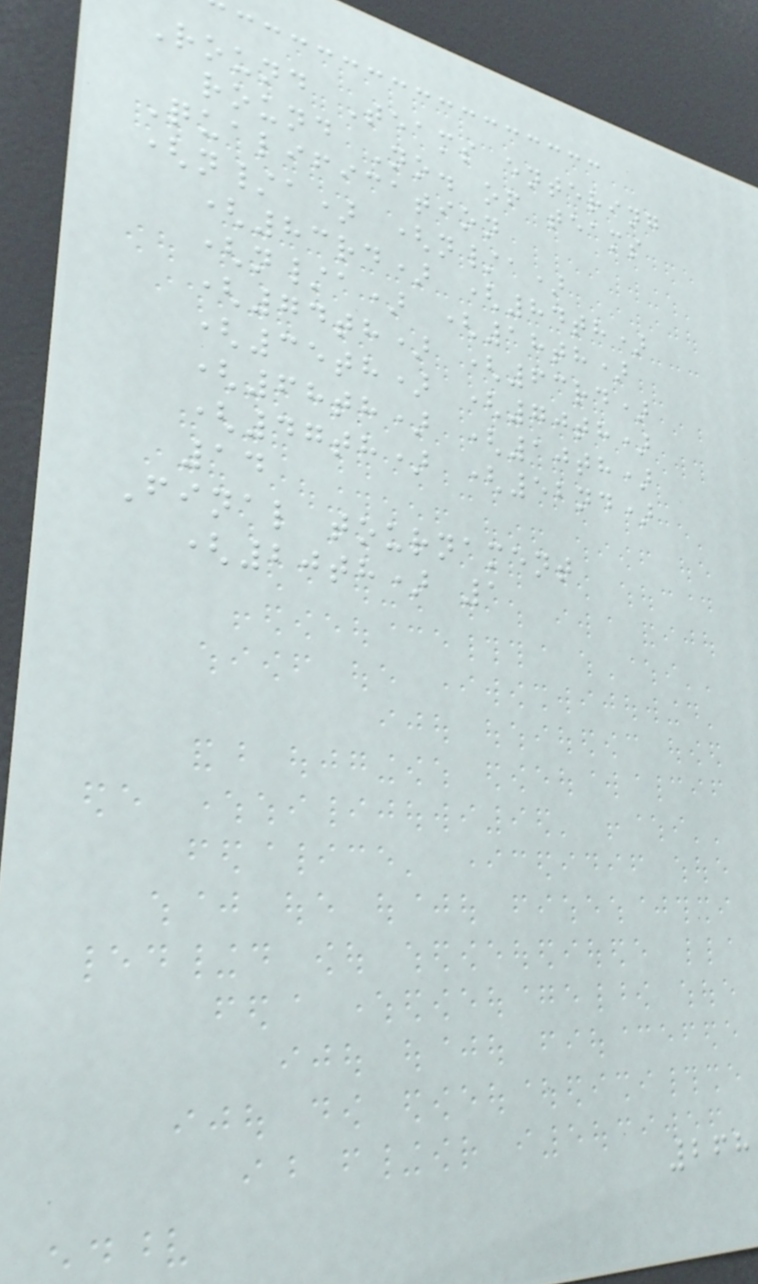Round Teams entering
round No. of teams
Qualification
(n/a) (n/a)
(83rd) (84th)
(n/a) (18th)
(74th) (63rd)
(35th) (70th)
(68th) (10th)
(47th) (52nd)
14
Final tournament
(20th) 1
268
